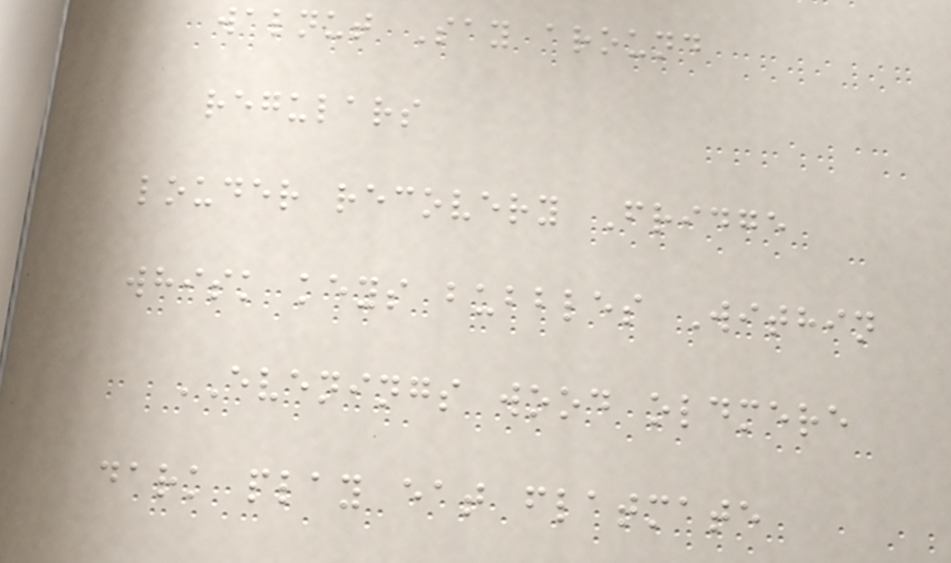walnut Say around
regulars
louder recovery Fridge
whisk keys bubbles Within
EVENINGS wood oldmere
dark play eat flatmate
